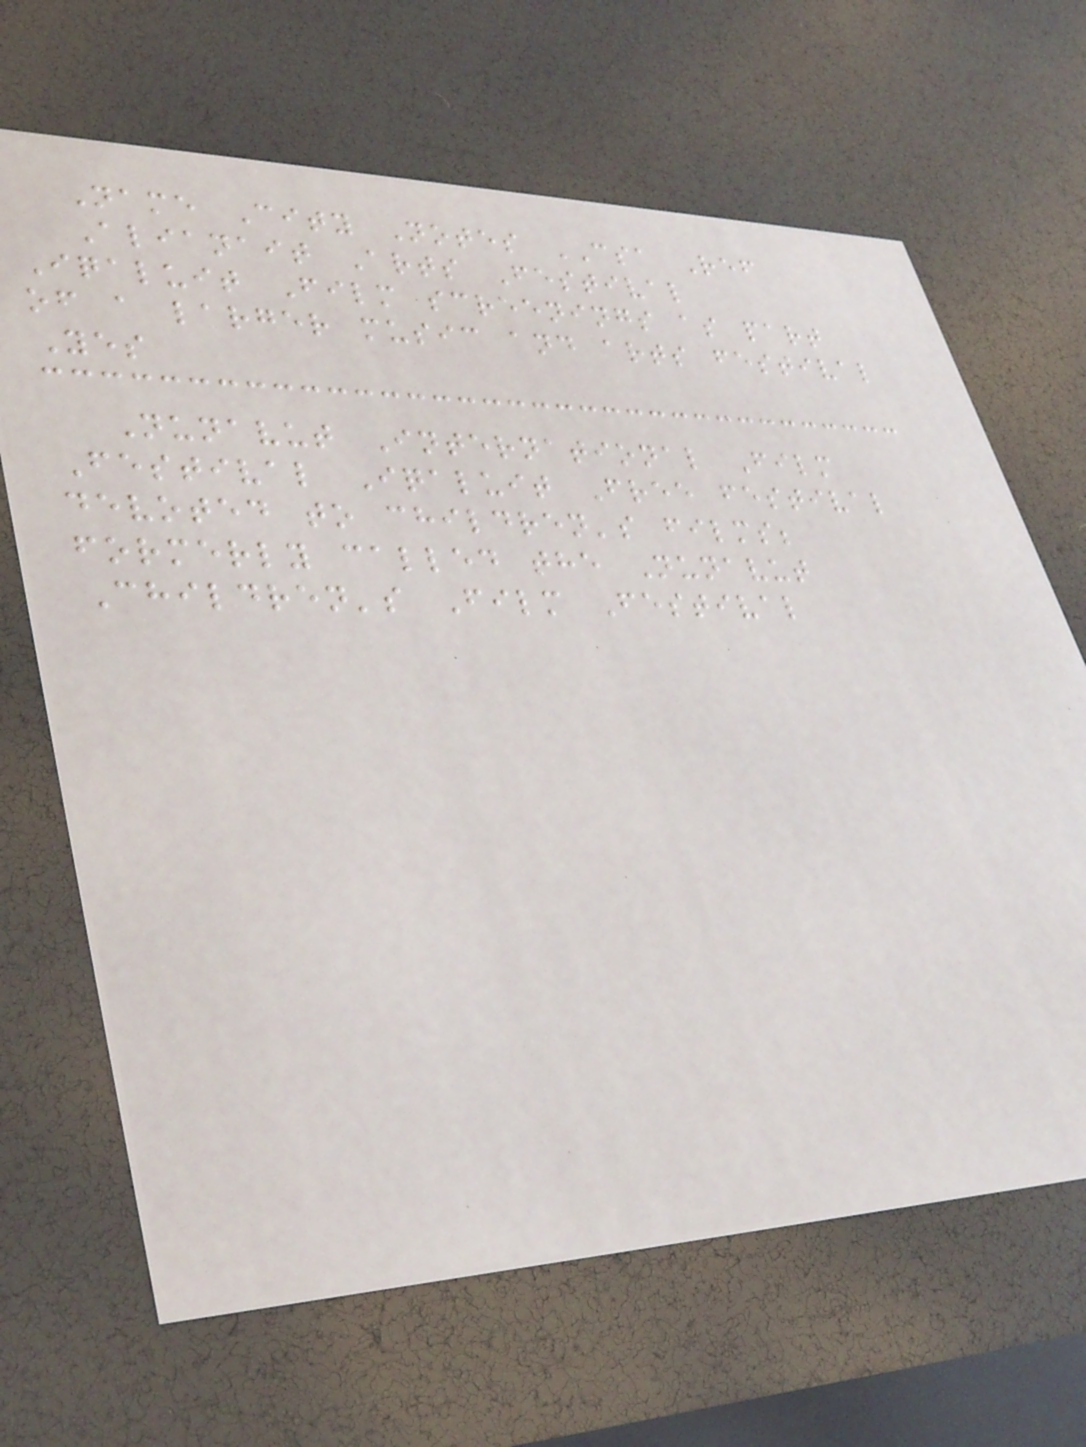Name City Notes CSA Ref
Alianait Arts Festival
Iqaluit Film screenings as part
of a larger music and arts festival
Yes
Nunavut International Film
Festival Iqaluit Free festival
devoted to children's films;
formerly called the Nunavut
Children's Film Festival
